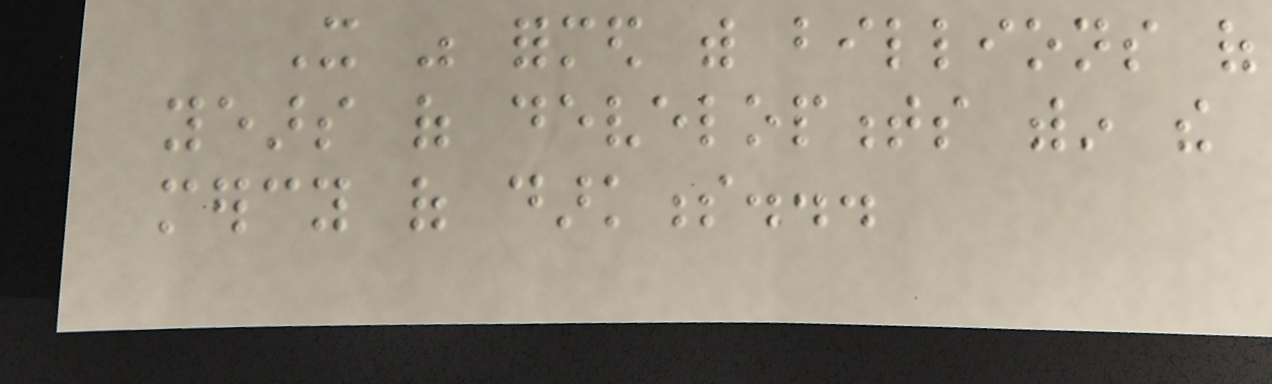It was formed with billions of
years of developments within the
mercy of darkness...
